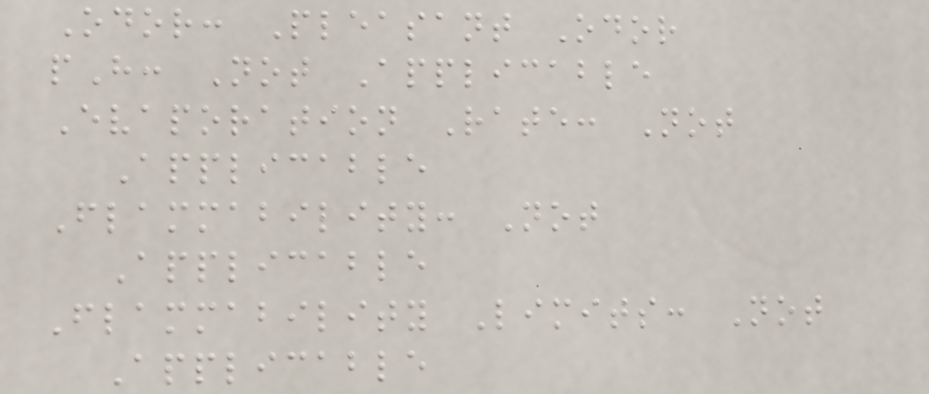Odor: Pleasant Odor
pH: Not Applicable
Evaporation Rate: Not
Applicable
Flammability: Not
Applicable
Flammability Limits: Not
Applicable
